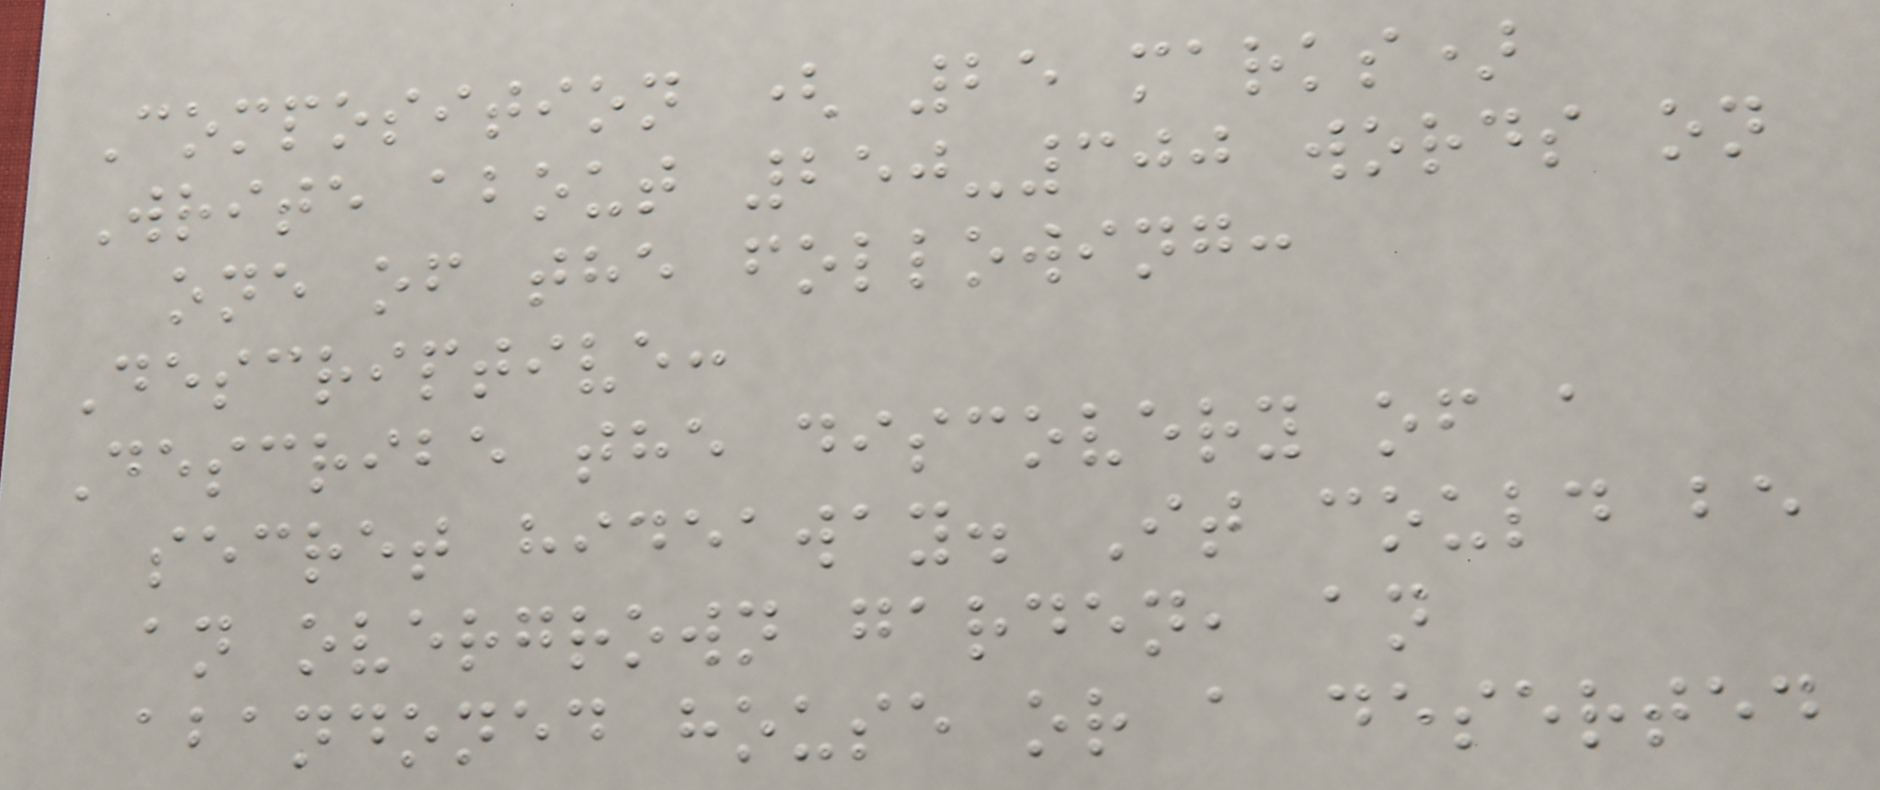Composition ( 25 marks)
Write about 250-300 words on
one of the following:
Descriptive:
Describe the discovery of a
secret hideaway. It could be
an overgrown garden, an
abandoned house or a deserted
